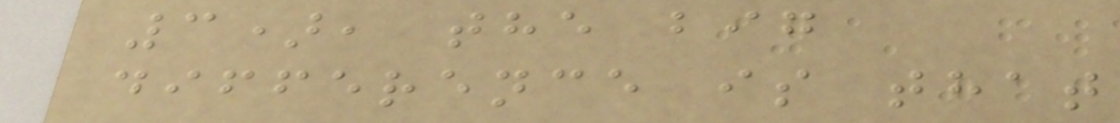3), the big
difference is that
